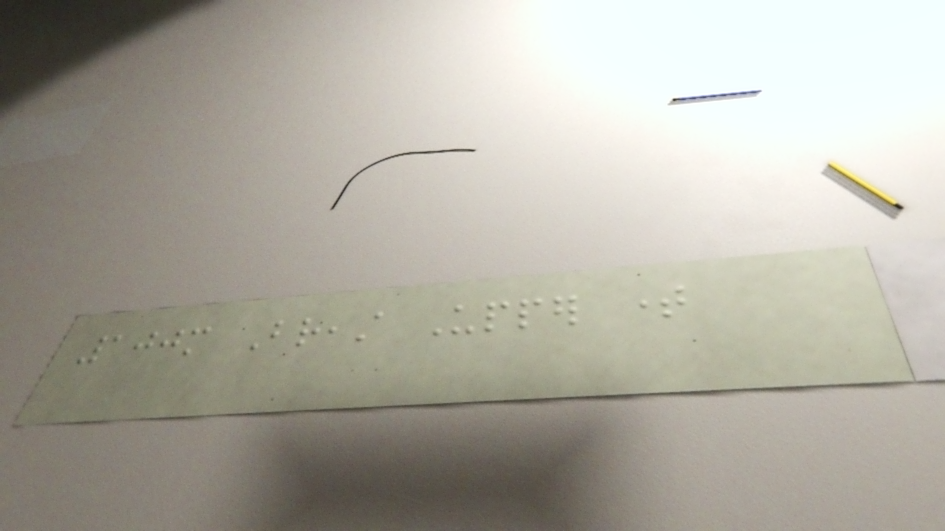100m Breast Upper time
